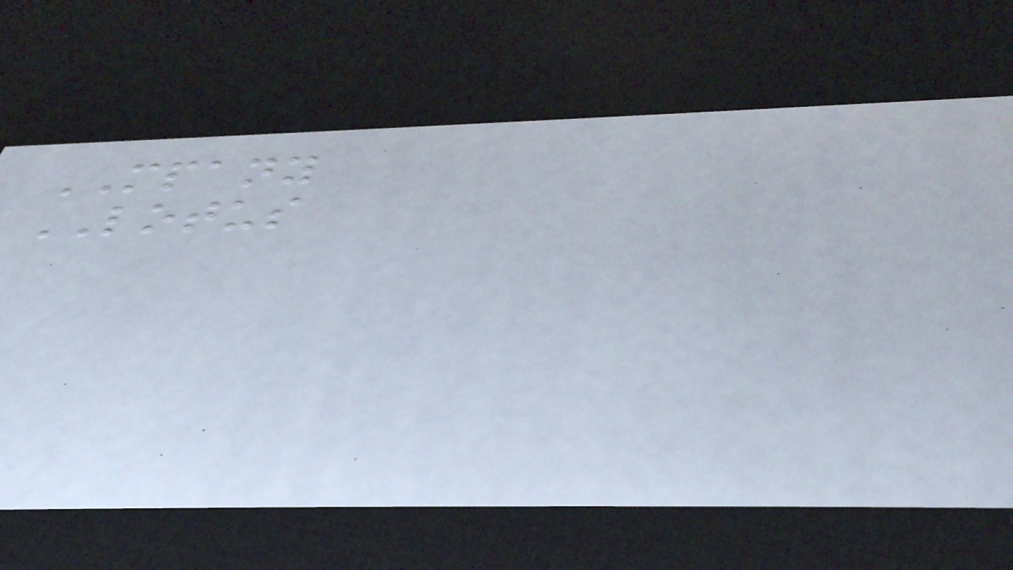MPANY
LOTUS
